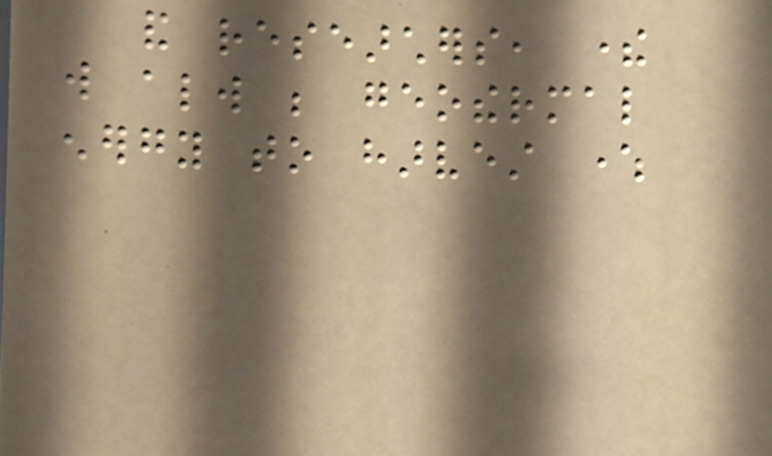and researchers, there
will always be geothermal
energy to harvest where
